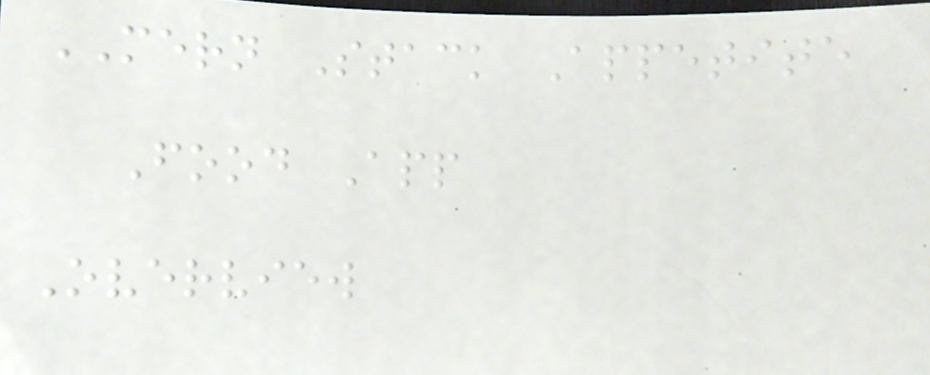MERN Stack Appetite
Food App
Overview
